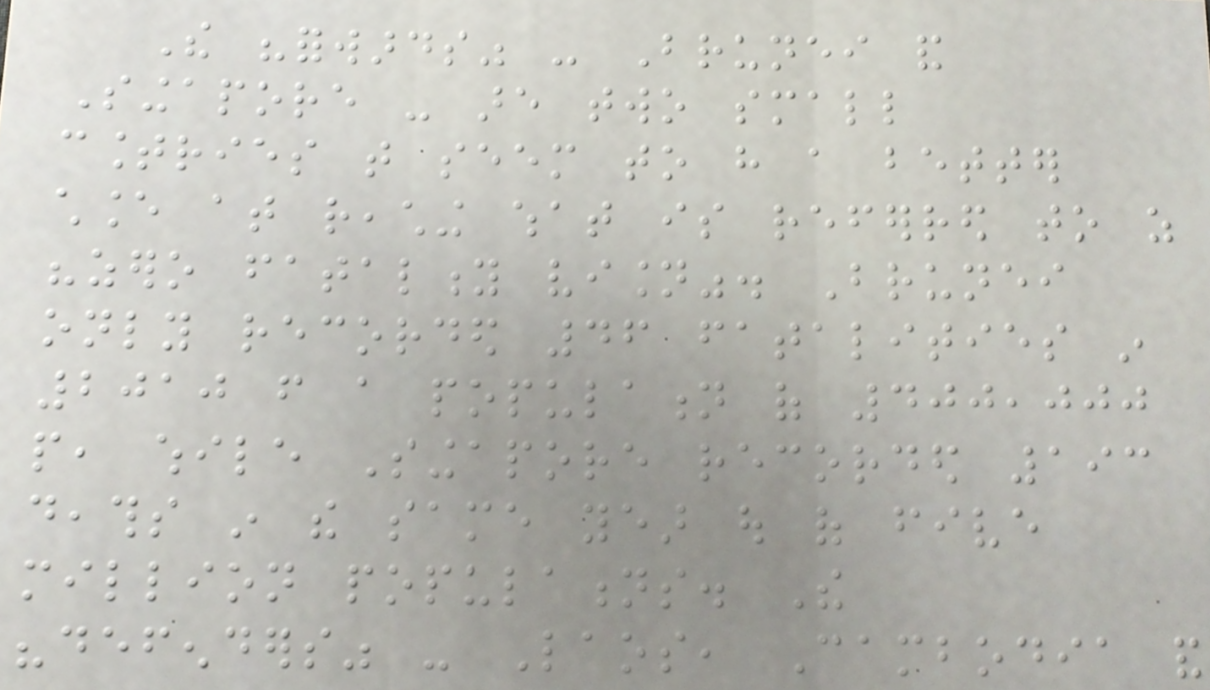The "forwards" - Brunei and
Singapore - are two small
countries that seem to have a better
chance at reaching what is referred to as
"zero fatality vision". Brunei
only recorded 46 fatalities in
2010 from a population of 400,000
people, while Singapore recorded 193
deaths in the same year out of five
million populations. The
"defenders" - Laos, Cambodia and
